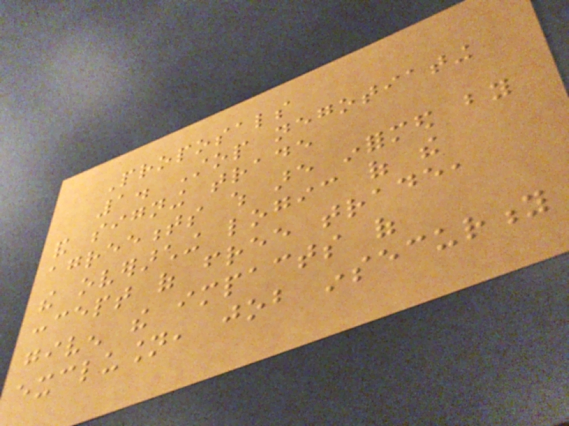Proposals
1. Stop negotiating
and signing trade
agreements which are informed by
the overarching logic of the
concept of free trade,
given the impacts of
exclusion, job insecurity
